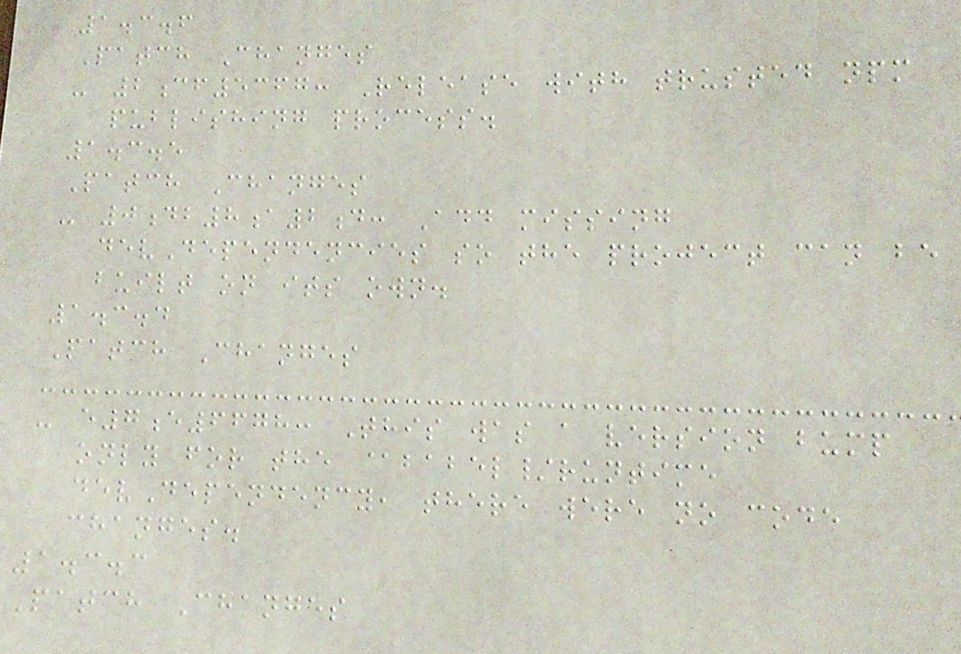1.3.6
Patch Changes
- 2cf5367: Release with trusted npm
publishing process.
1.3.5
Patch Changes
- 0db8a2d: Add missing
devDependencies so the project can be
built on its own.
1.3.4
Patch Changes
- e7e6678: This was a version bump
only for the @babel/runtime
devDependency, there were no code
changes.
1.3.3
Patch Changes
